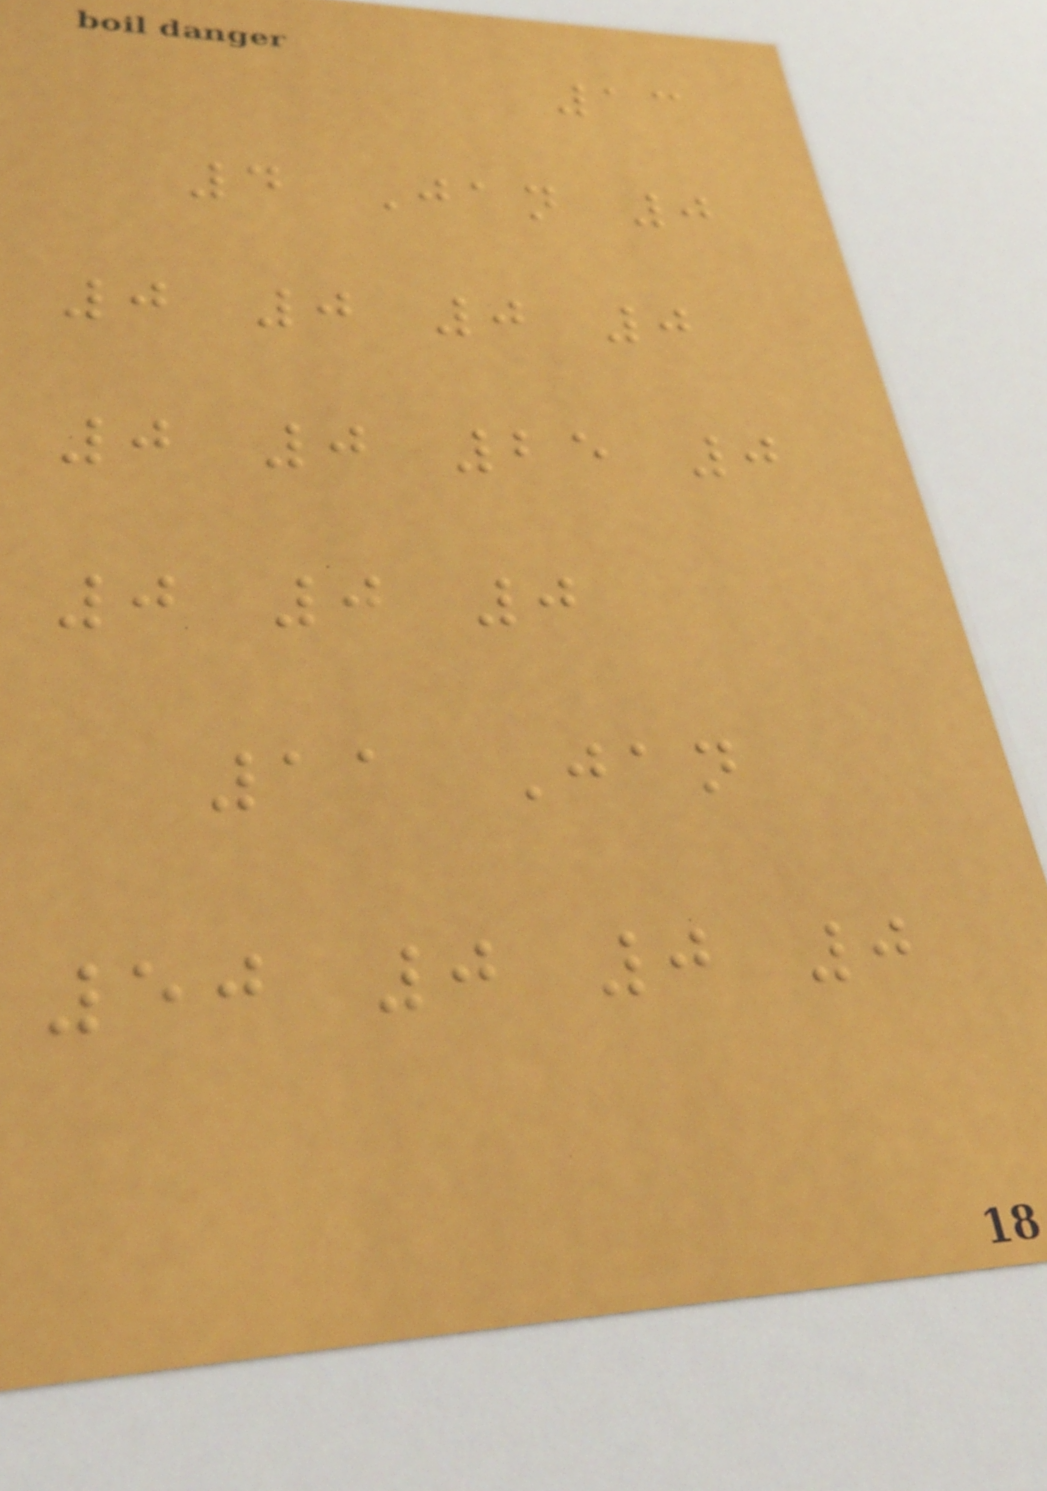13
4 Jan 0
0 0 0 0
0 0 25 0
0 0 0
11 Jan
50 0 0 0
